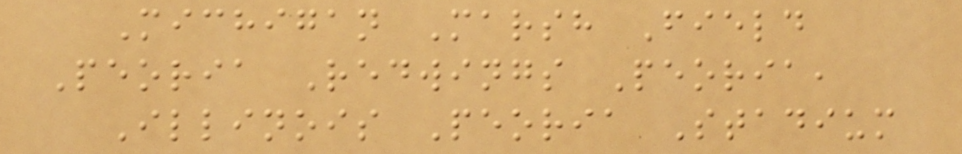Michigan Marsh Field
Peoria Redwings Peoria,
Illinois Peoria Stadium
